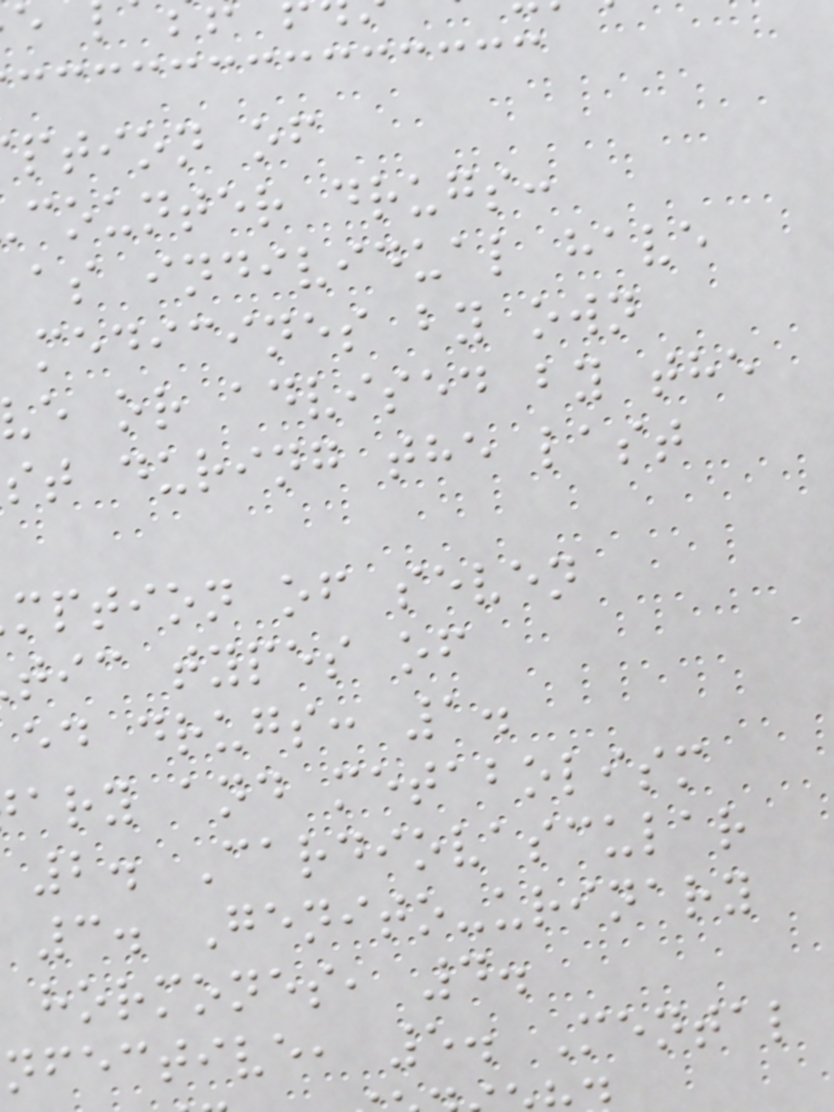ption of
counter drugs:
as individual have
medicines by own
e or advised by the
st during the last
mption of seven
tic types of
ed drugs: 1.
ary and metabolism
2. Cardiovascular
3. Genito-urinary
hormones, 4.
nfective, 5. Mental
